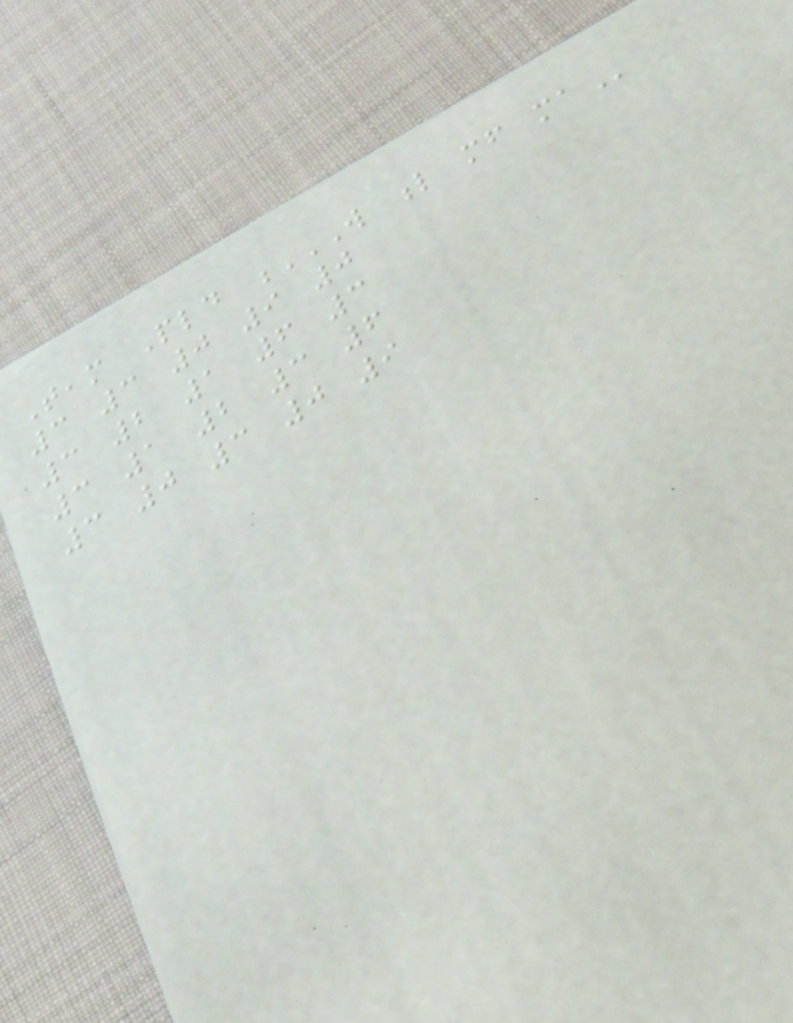Team Pld W L MF MA
3 3 0 9 0
3 2 1 6 3
3 1 2 3 6
3 0 3 0 9
